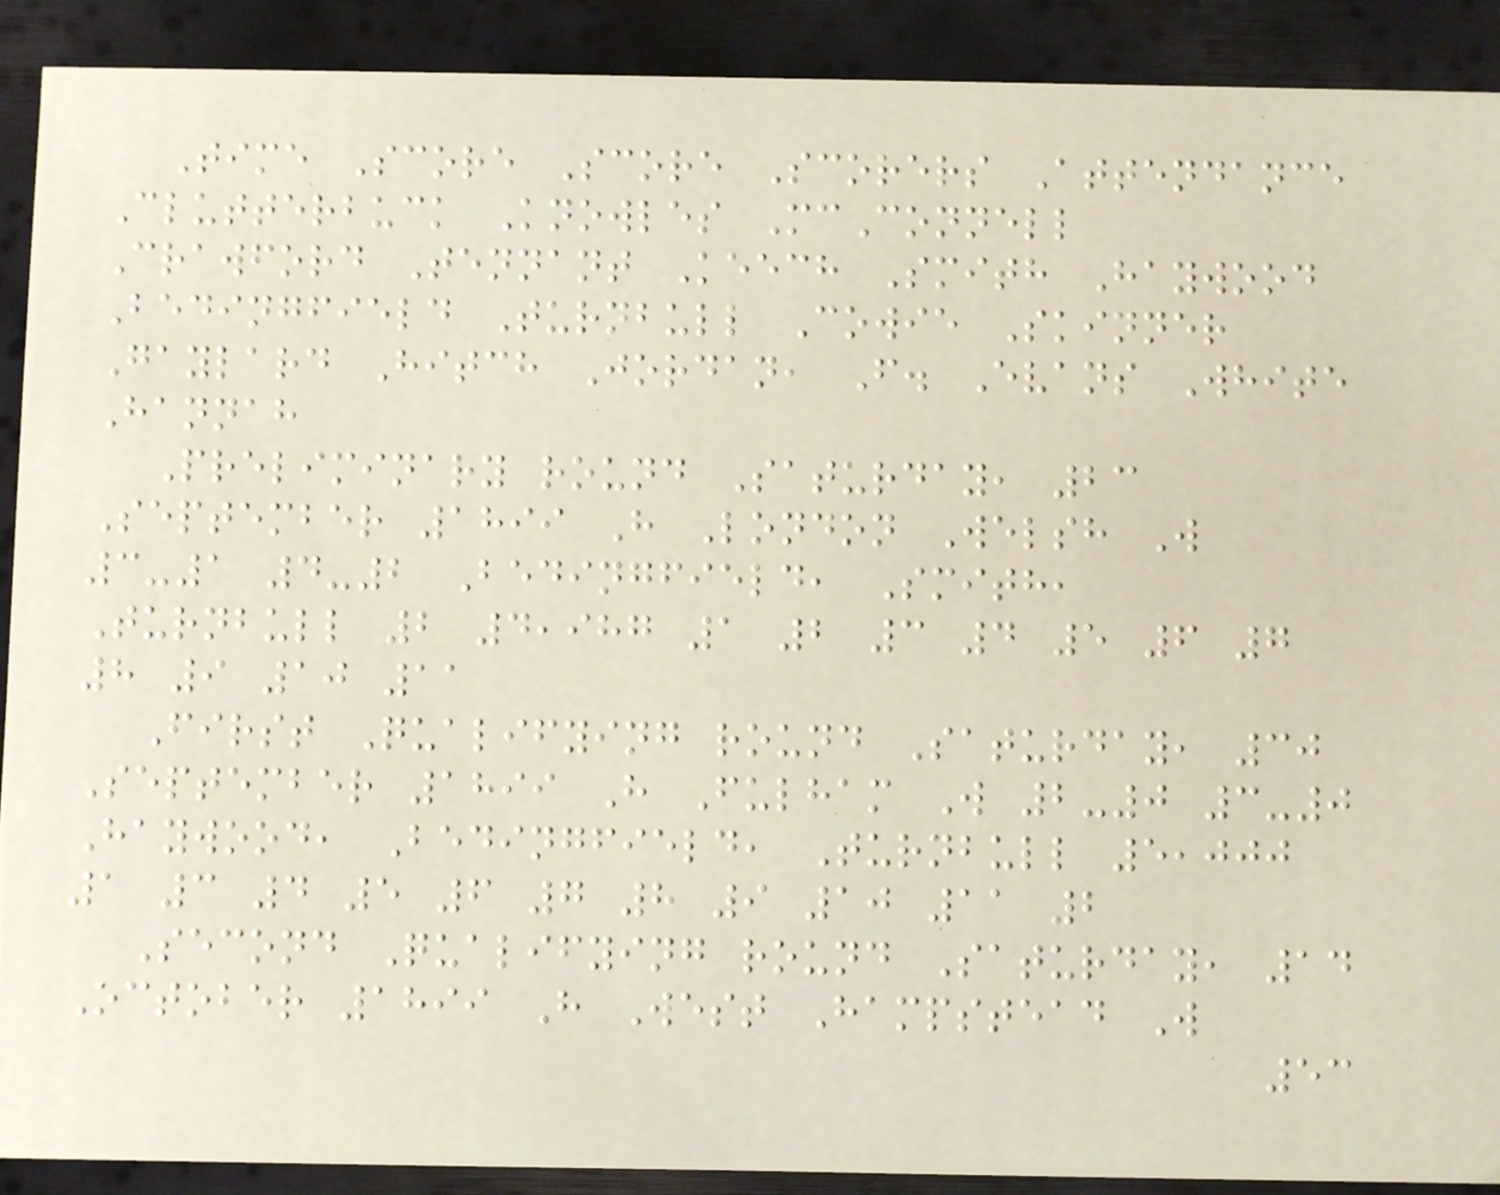Time Score Score Scorers Attendance
Clutterbuck Knowles McConnell
Crawford Tennant Keech Smith Haywood
Bedingfield Turnbull Cowie Skinner
Gaylard Hitch Jordan, F. Evans White
Hannah
Preliminary round Saturday, 23
September 1899 H London Welsh W
3-1 4-2 Bedingfield, Smith,
Turnbull 2 4,987 1 2 3 4 5 6 7
8 9 10 11
First Qualifying round Saturday, 30
September 1899 H Fulham W 2-0 3-0
Haywood, Bedingfield, Turnbull 5,000
1 3 4 5 6 7 8 9 10 11 2
Second Qualifying round Saturday, 14
October 1899 H West Hampstead W
53
